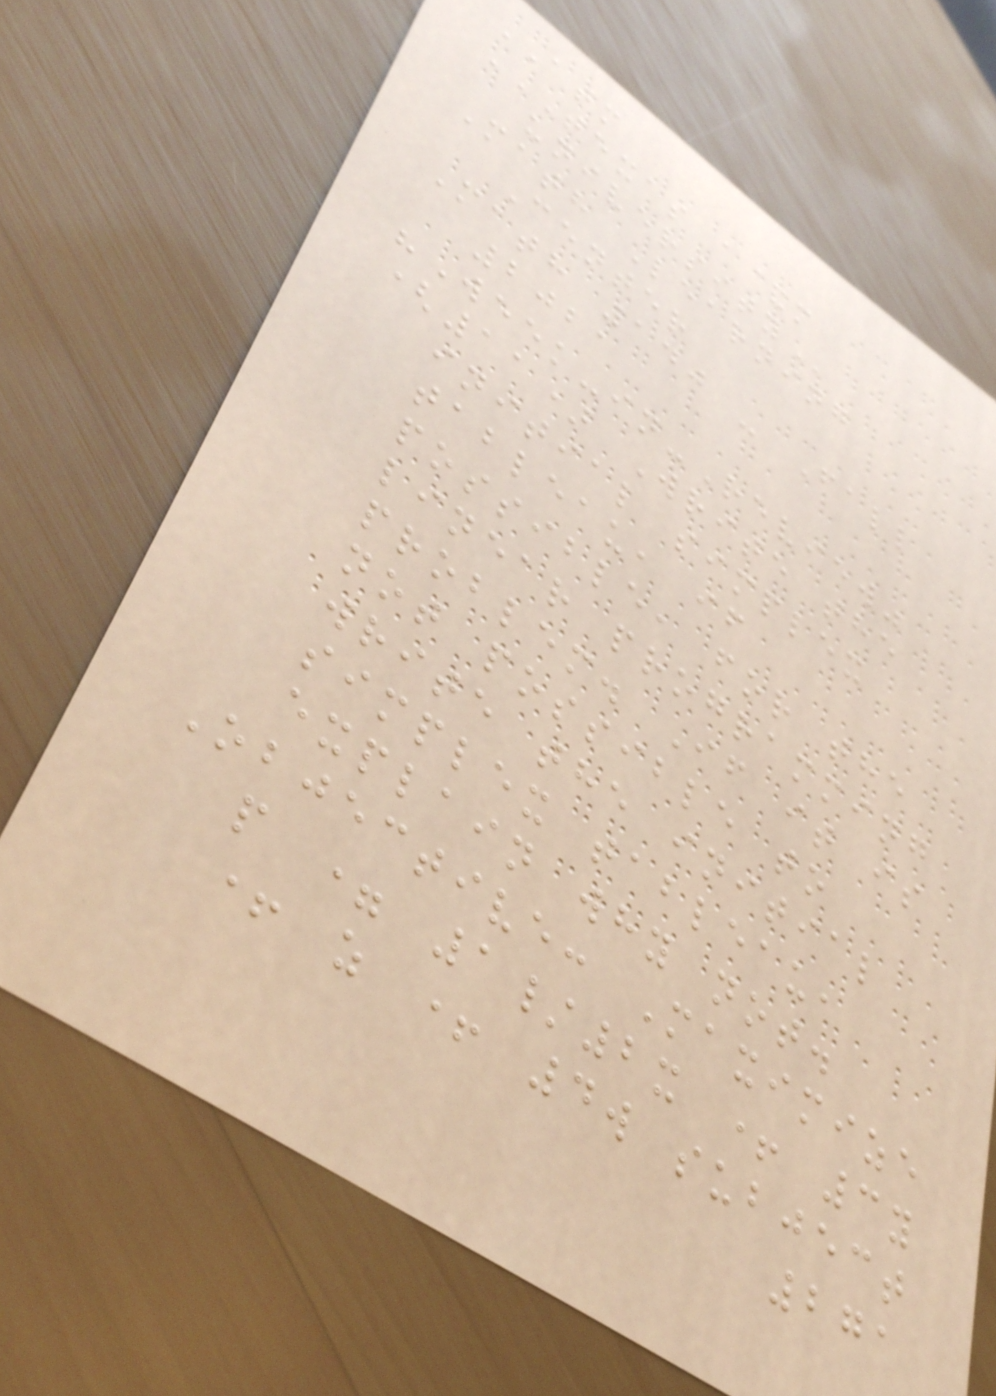ATM
TEXAS A&M
UNIVERSITY
Math Learning
Center
Math 140 - Fall
2021
"Week-in-Review"
(11) Write the
initial simplex
tableau, if
possible, for the
linear programming
problem. If it is
not possible to
write the initial
simplex tableau,
explain why not.
Objective: Maximize
p = 1/2x + 3y
+ z + 4w subject
271
